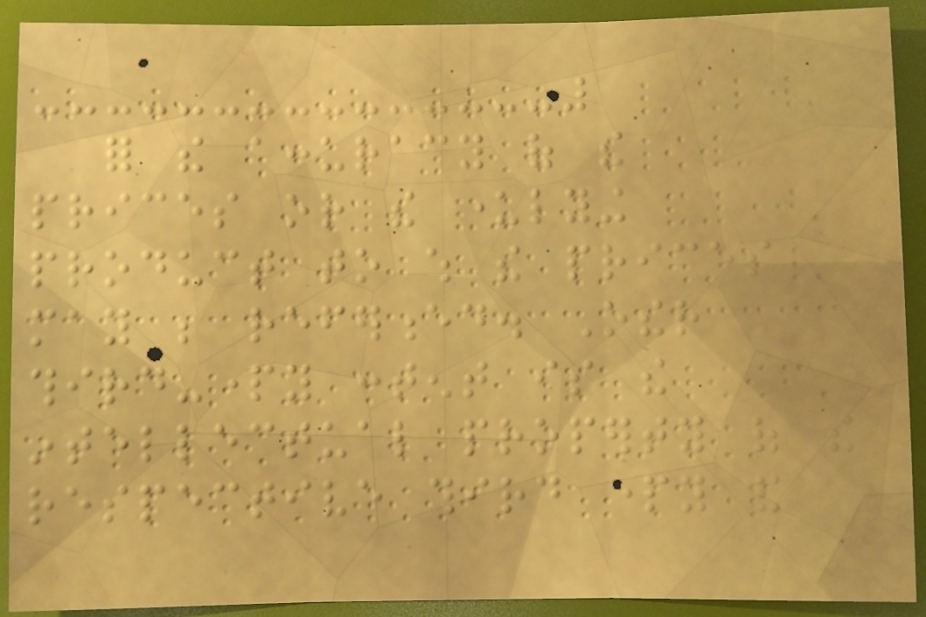for the accuracy of the
prices or the underlying
product to which the prices
may be referenced. Other
third-party content is the
intellectual property of the
respective third party and
